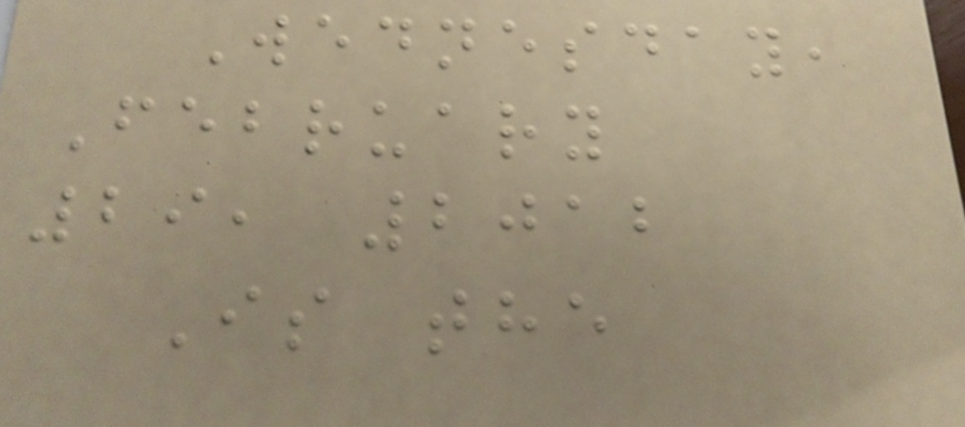Wednesday,
February
29, 2012
Is the
